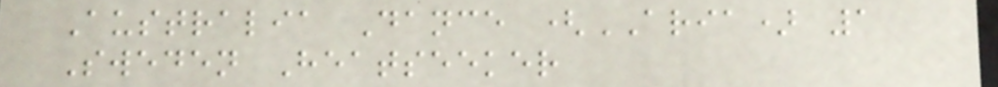Australia Dance (ARIA) 1
Sweden Heatseeker
